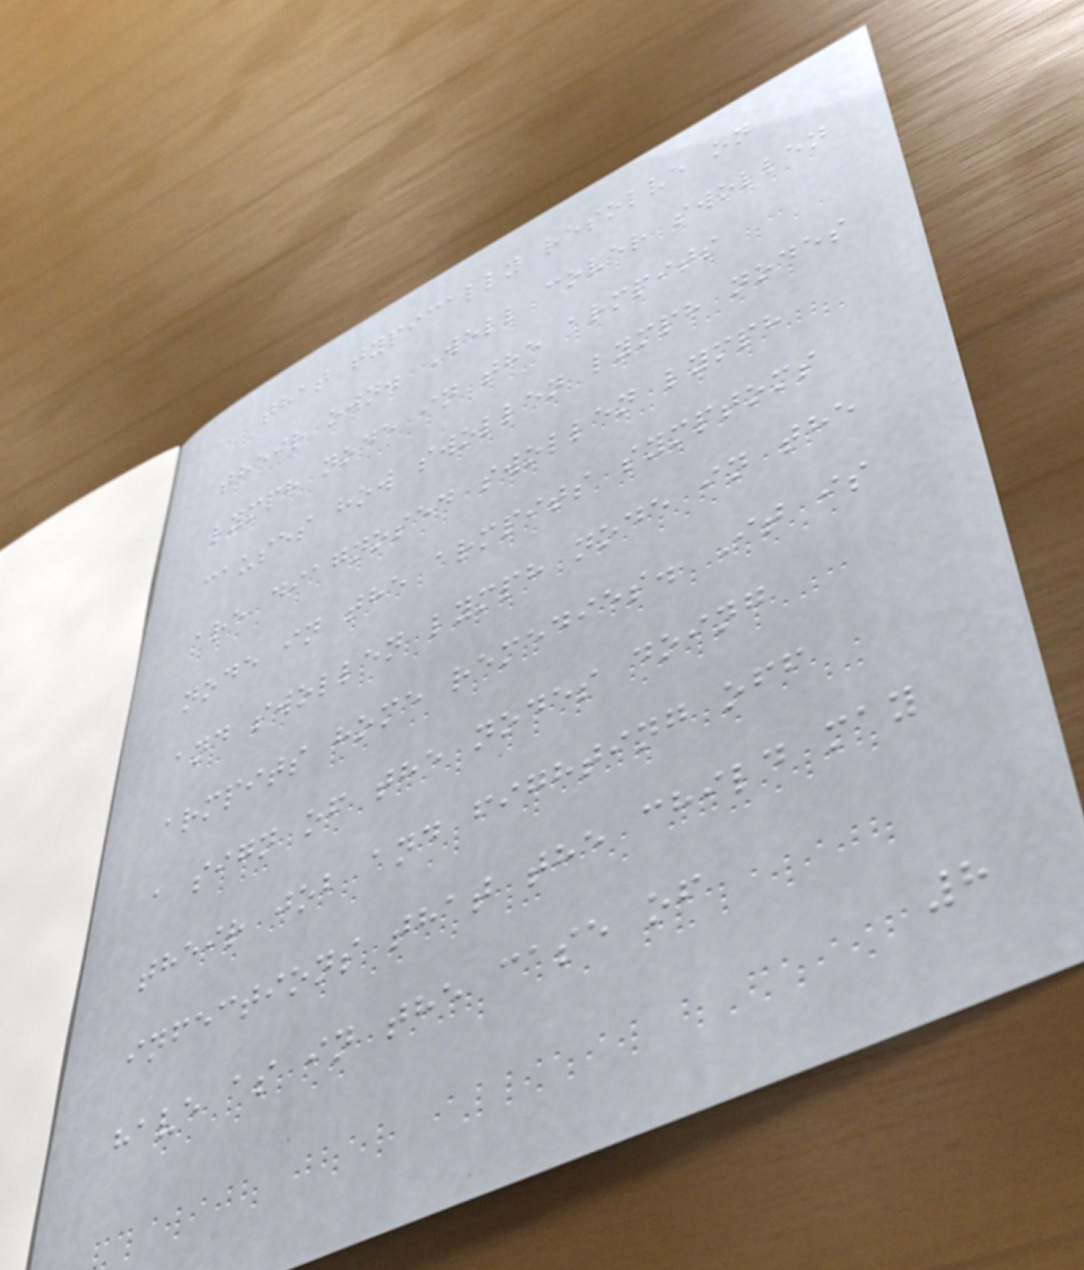that typically resolve on
their own. Well cover swollen
lymph node in the armpits
causes how swollen lymph nodes
are diagnosed swollen lymph
node in the armpits symptoms
and swollen lymph node in the
armpits home remedies. It is
a sign of the nodes doing
their job and fighting off
infections that the child may
have as in the case of
8
